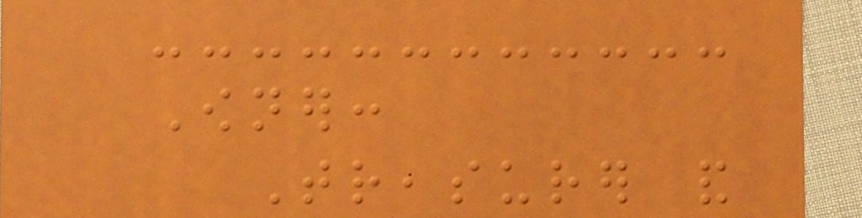Owner:
Treasurer and
